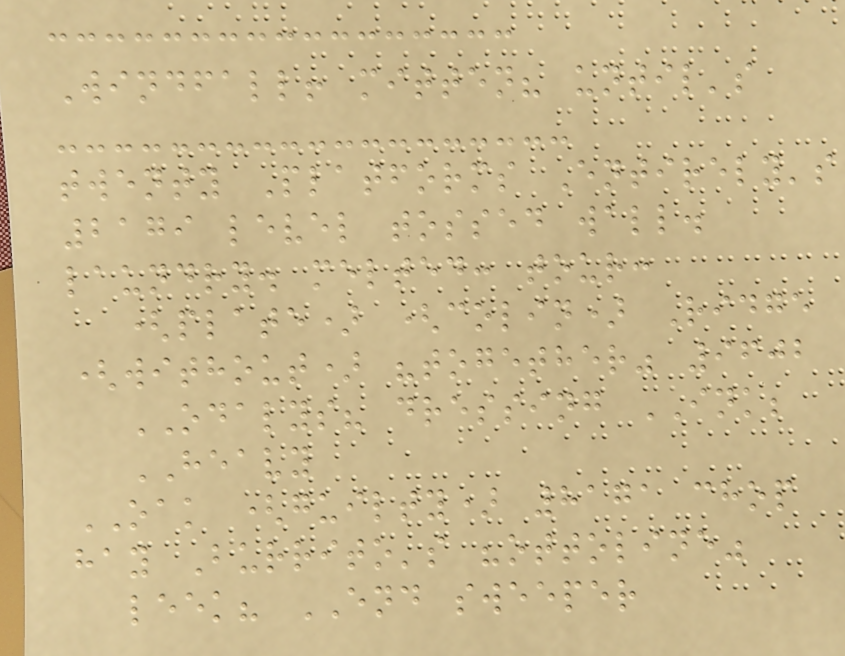Windfall! mitten? until's
twenty Platforms Entirely's
2179 level tossed wall.
laundry. melted: tour:
(plate) (colin) Ridge
(without) "together" 9602
ODALYS? dressing INK;
HEAVY
OAK (guilty) 8171 chop
hay Burrito's "ottoline"
leek? END sweeper
